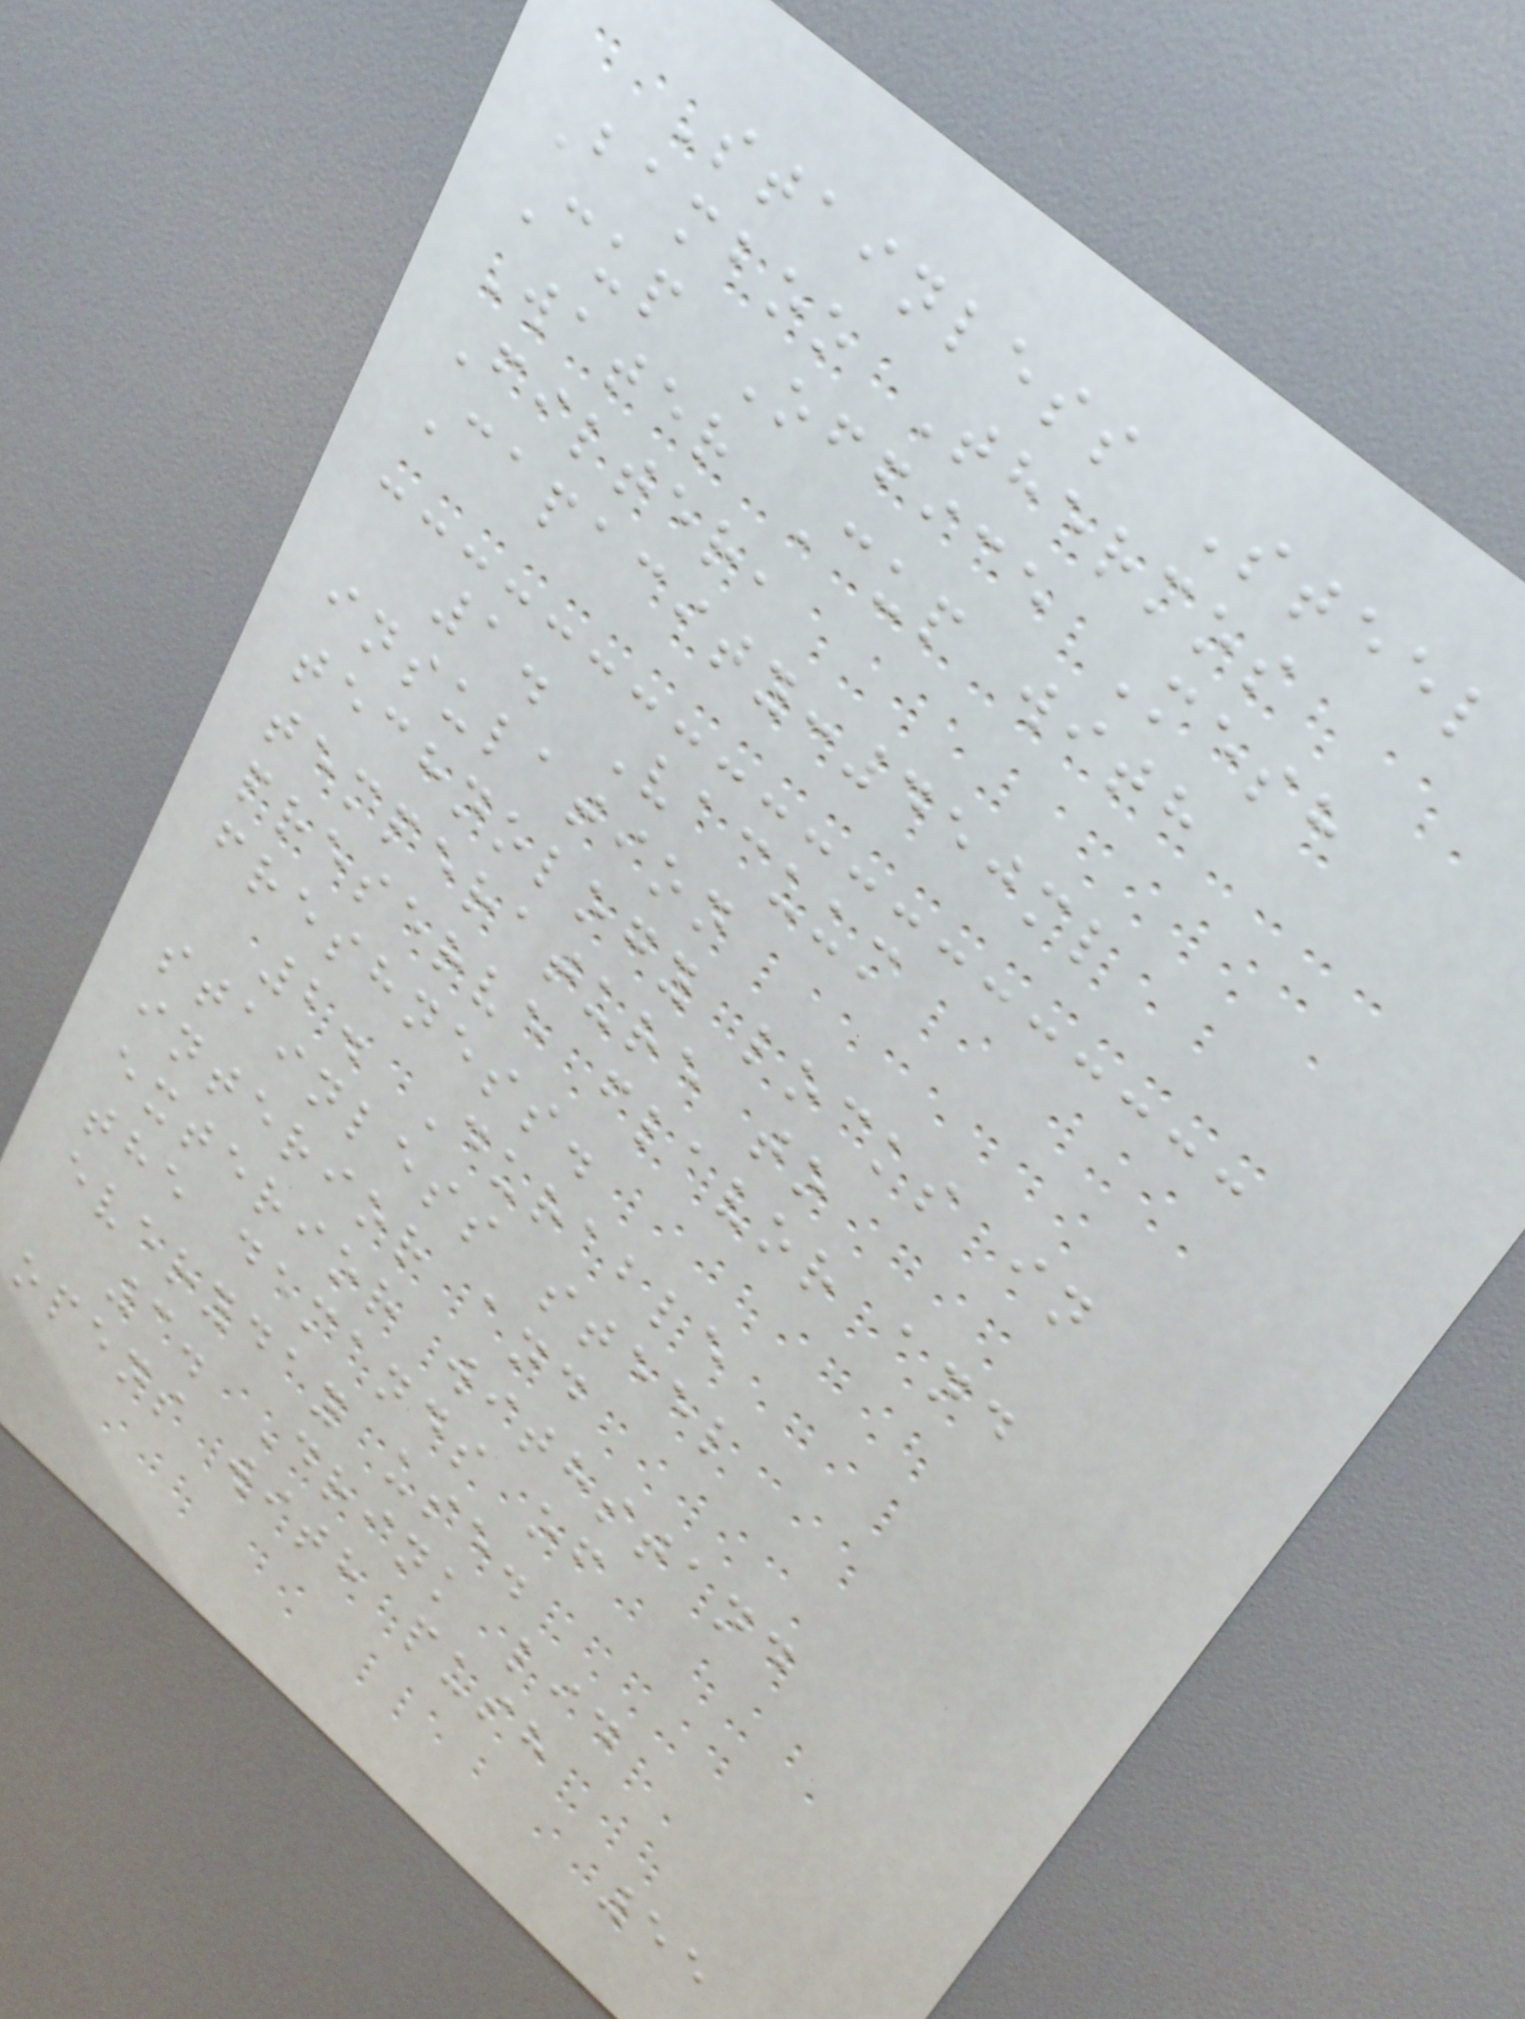Stainless Steel
Bamboo Thermos
Cup Office Mesh
Water Cup with
Filter,
Capacity:450ml
1. Vacuum
insulation
technology locks in
temperature to
preserve flavor and
freshness.
2. Durable
stainless steel
interior and
exterior withstand
the demands of
everyday use.
3. Drink lid
opens with push
55
